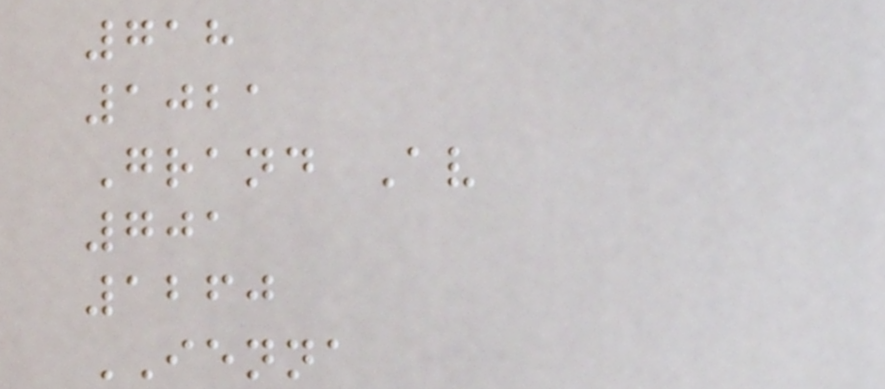718
1021
Grand Av
701
1260
IENNA
